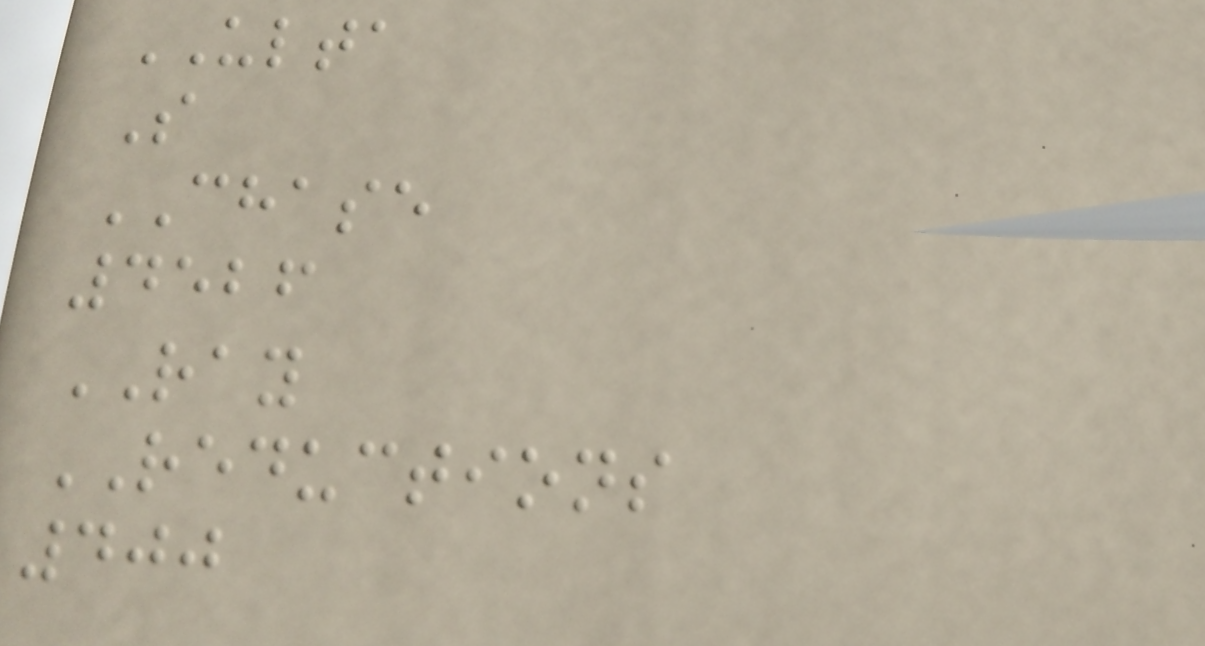ULTA
S
CHASE
4526
RAY
REDUCTIONS
400
